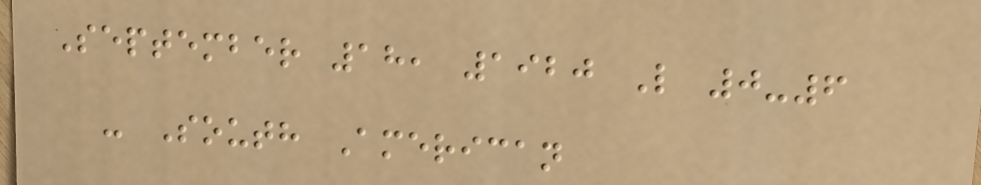September 18, 1920 L 0-6
- South American
